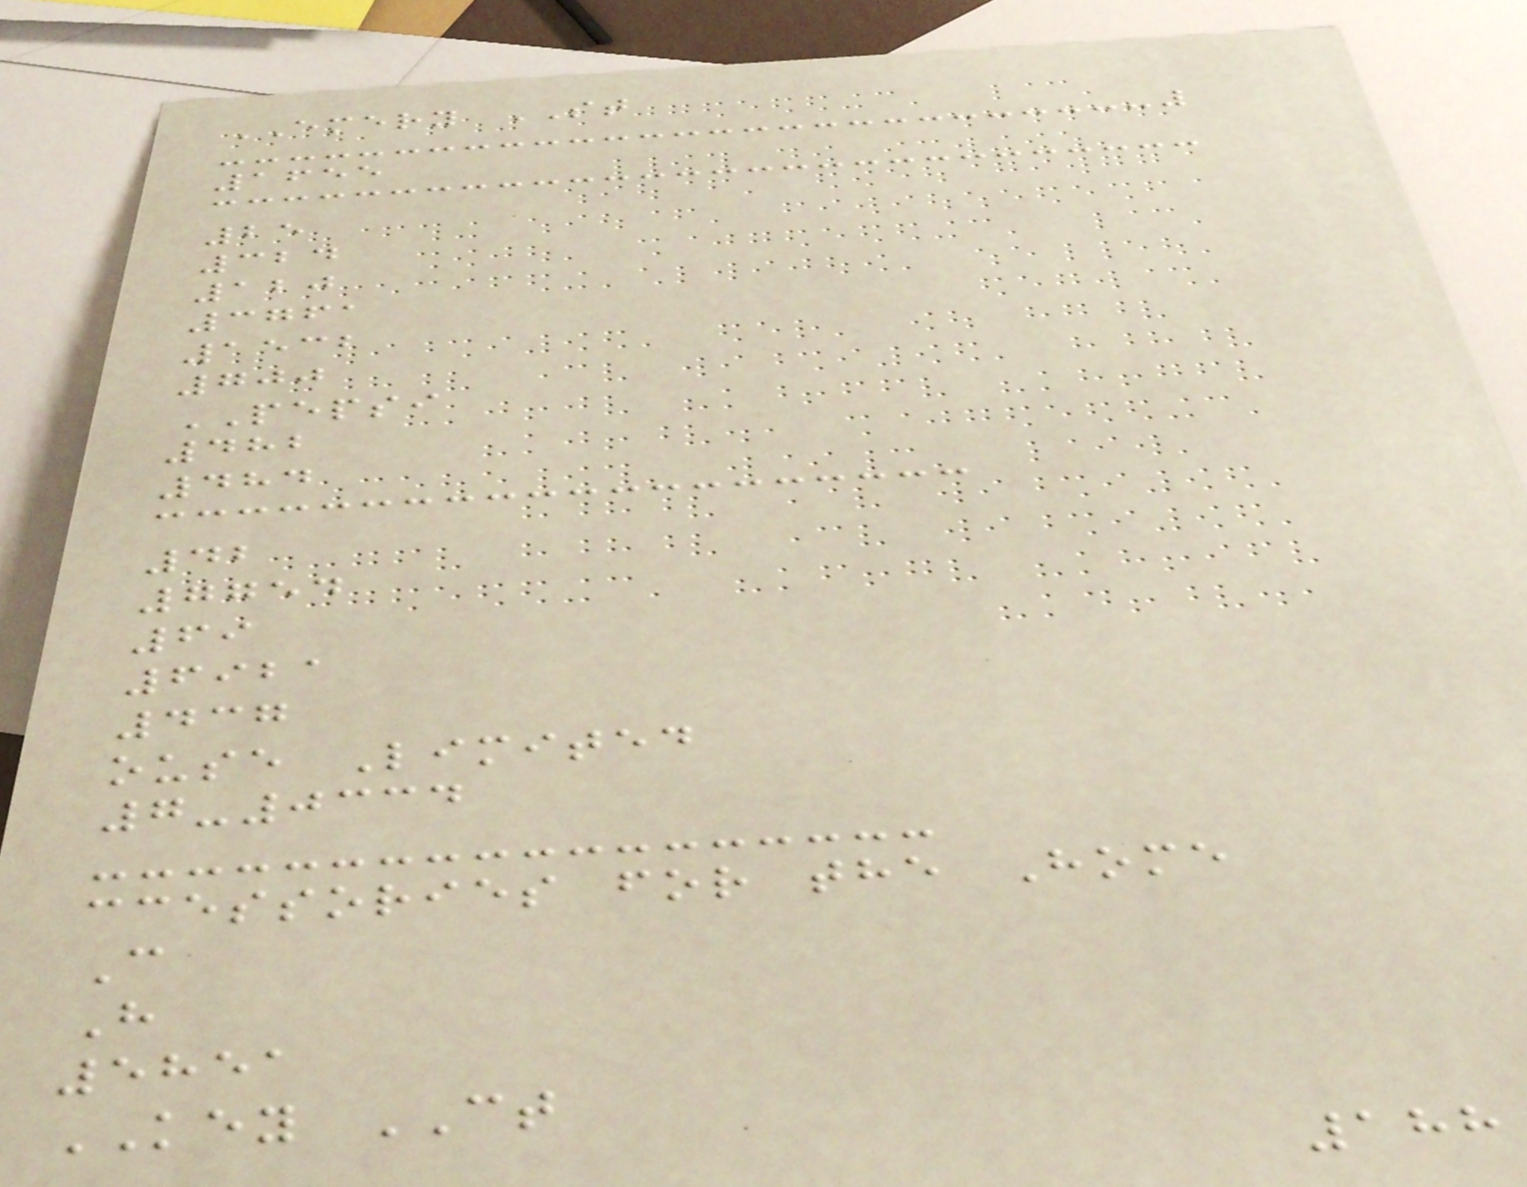EMERY ST
1655
25
324
120
3761
1532
700
PEPSI
482
484
42
7754
69
6921
437
ouse Limited
7-0334
ccessories for the Home
C
H
5851
KEY CT
188
